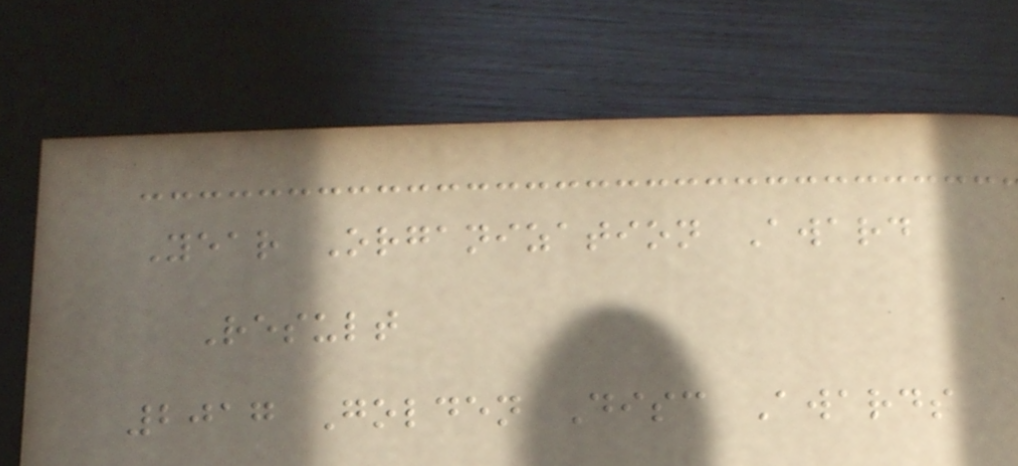Year Organization Award
Result
2017 Golden Disc Awards
